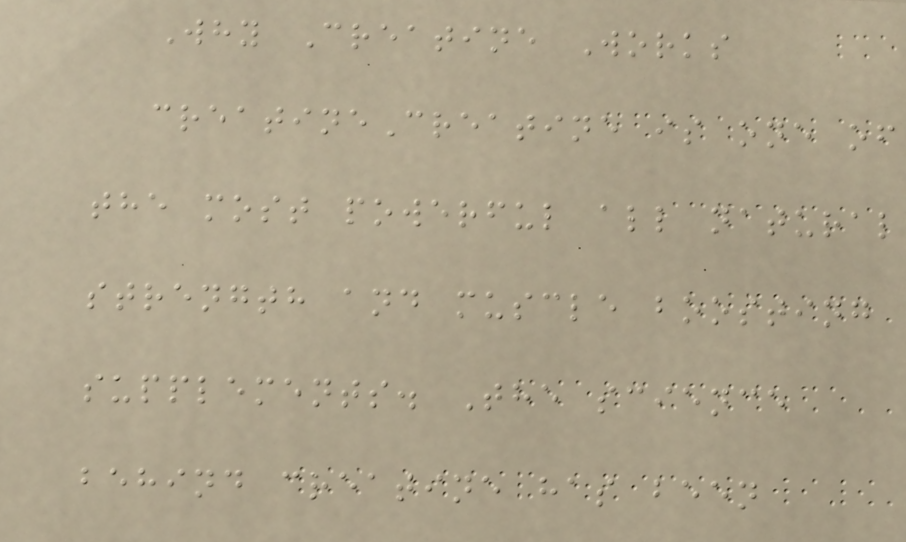Why Creatine Works
creatineCreatine is one of
the most powerful all natural
strength and muscle boosting
supplements. The science
behind creatine has been
